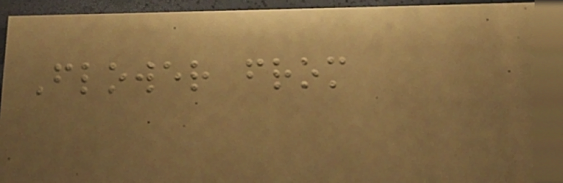Flower from
